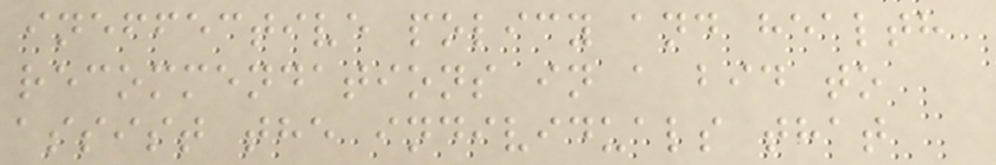ineffective policy and health
recommendations in a bid to
assist the individuals that
